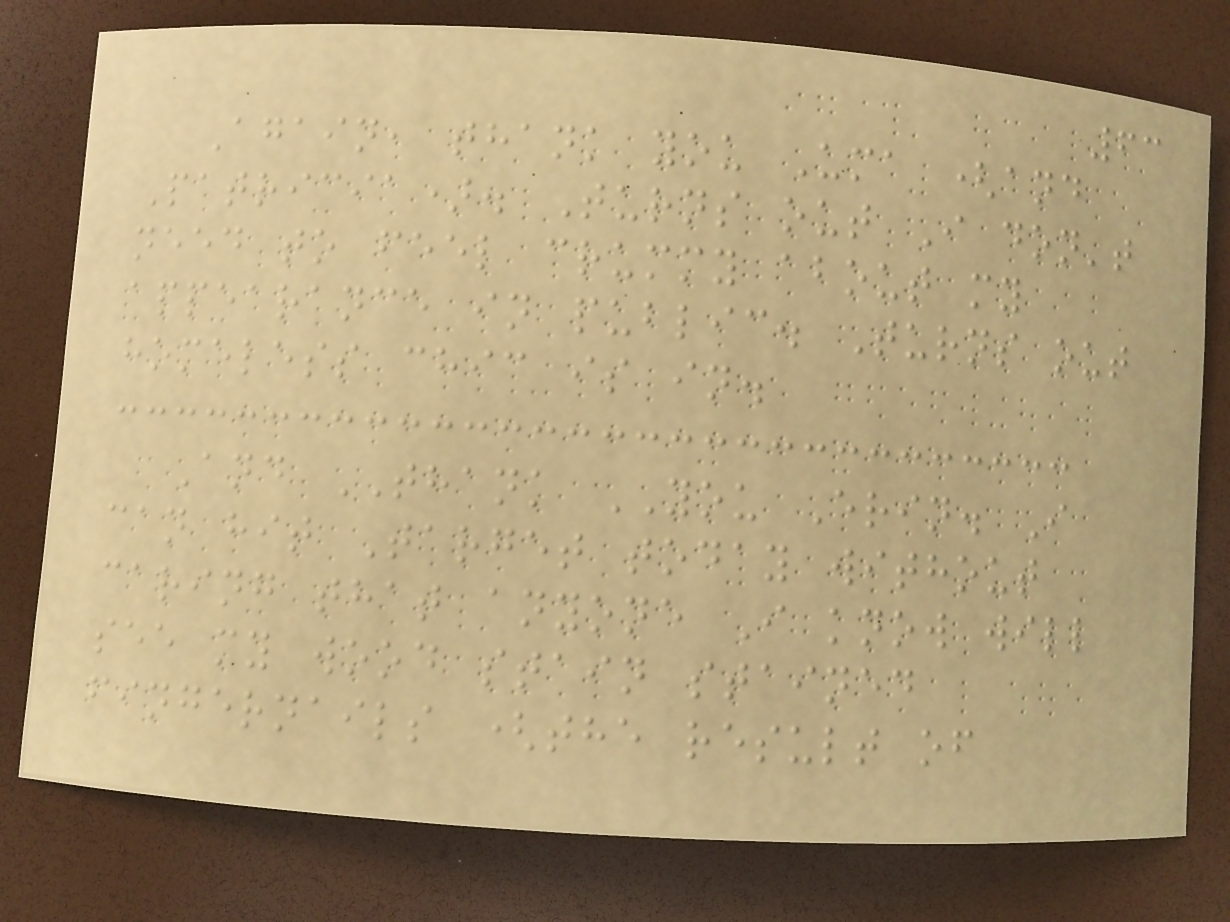63
Again, thank you Uma (and
Patricia). Turns out I don't
need to feel crummy about my
appearance in public. Turns out
homeless chic is in.
And THANK YOU Erin. I
can hit Target today without
caring that anyone I know will
see my wood stain stained
fingernails (the result of
